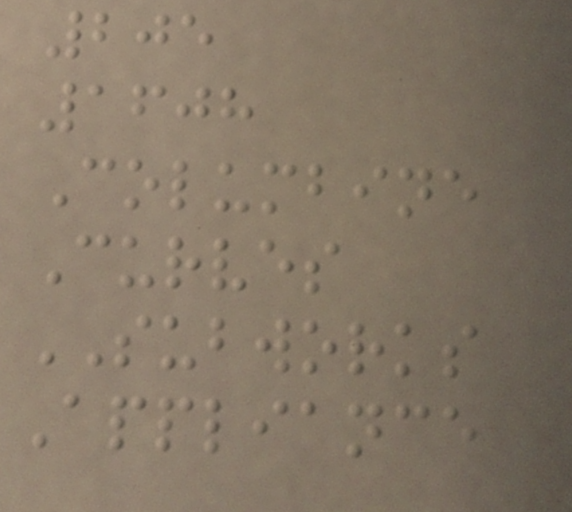205
1608
Columbine
Curves
SUBWORKS
Appliance
